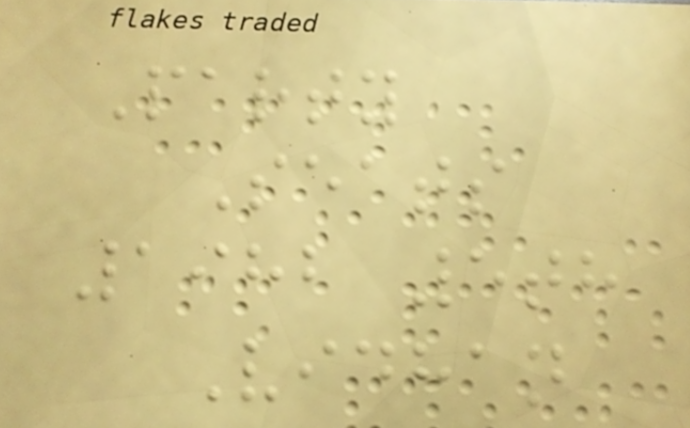Party
Seats
1982 5th
Vidhan
